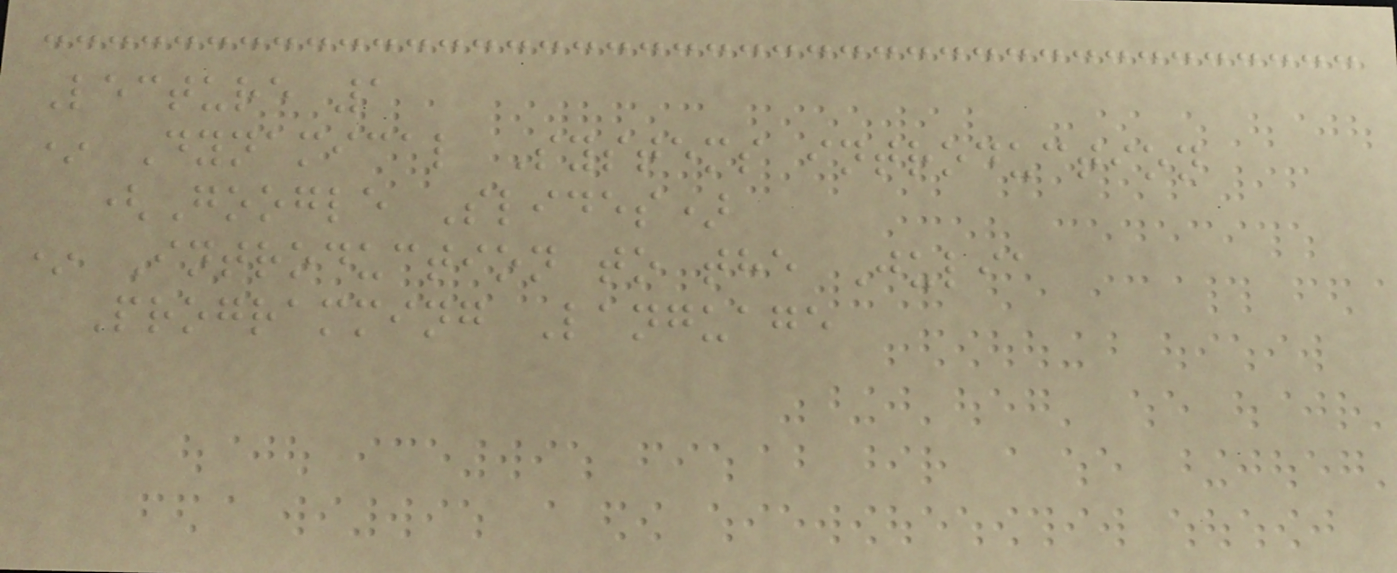Lecture 1
* Dynamical Systems introduction
(Google Slides)
* Introduction to the Julia
Programming Language
